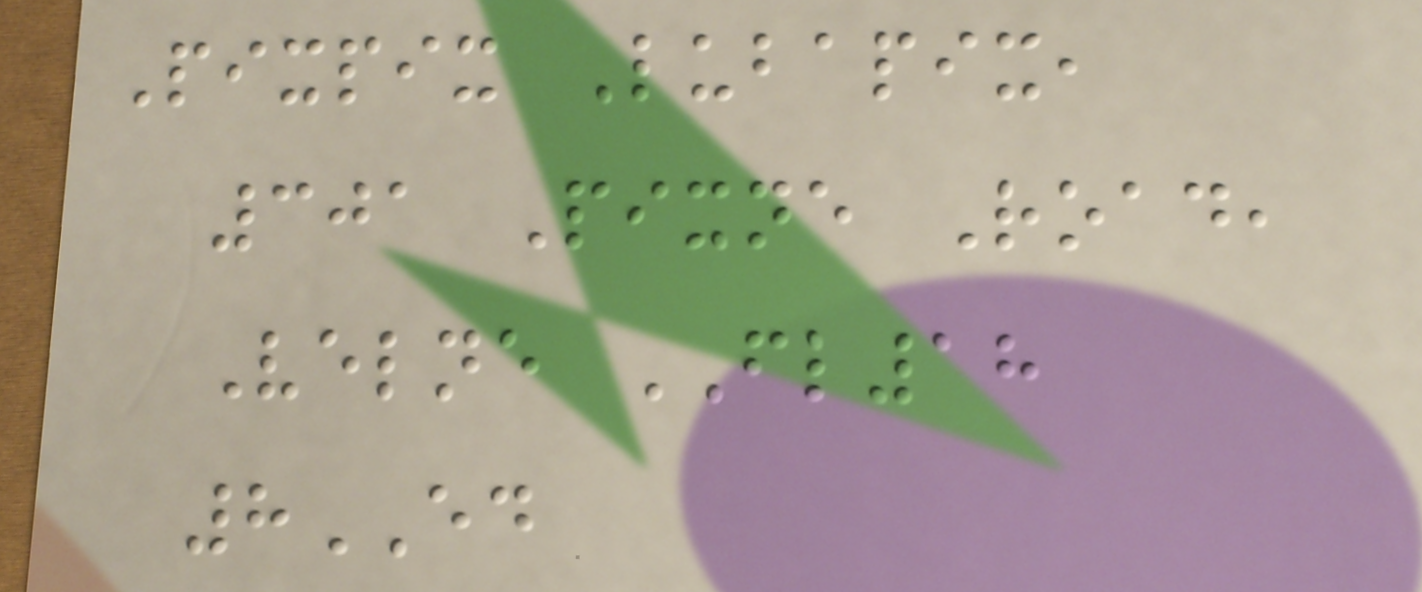Pixpix Lubapix,
301 Pixne Road,
Velne FL18
8ED
